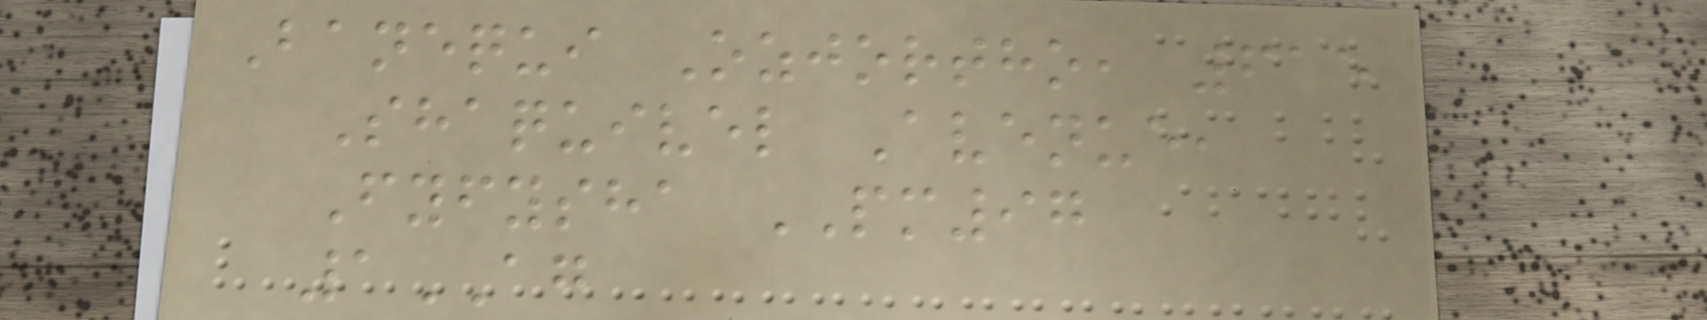Banequi Ozjortho, 615
Shaquivel Avenue,
Fyfysha PM97
1AG
